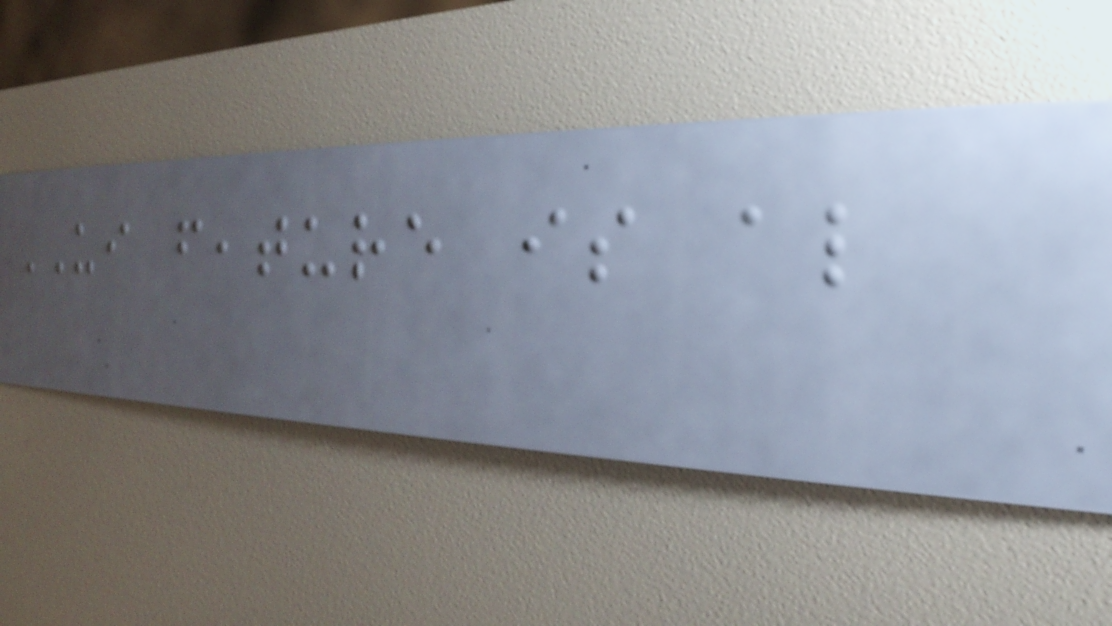UI feature is also
